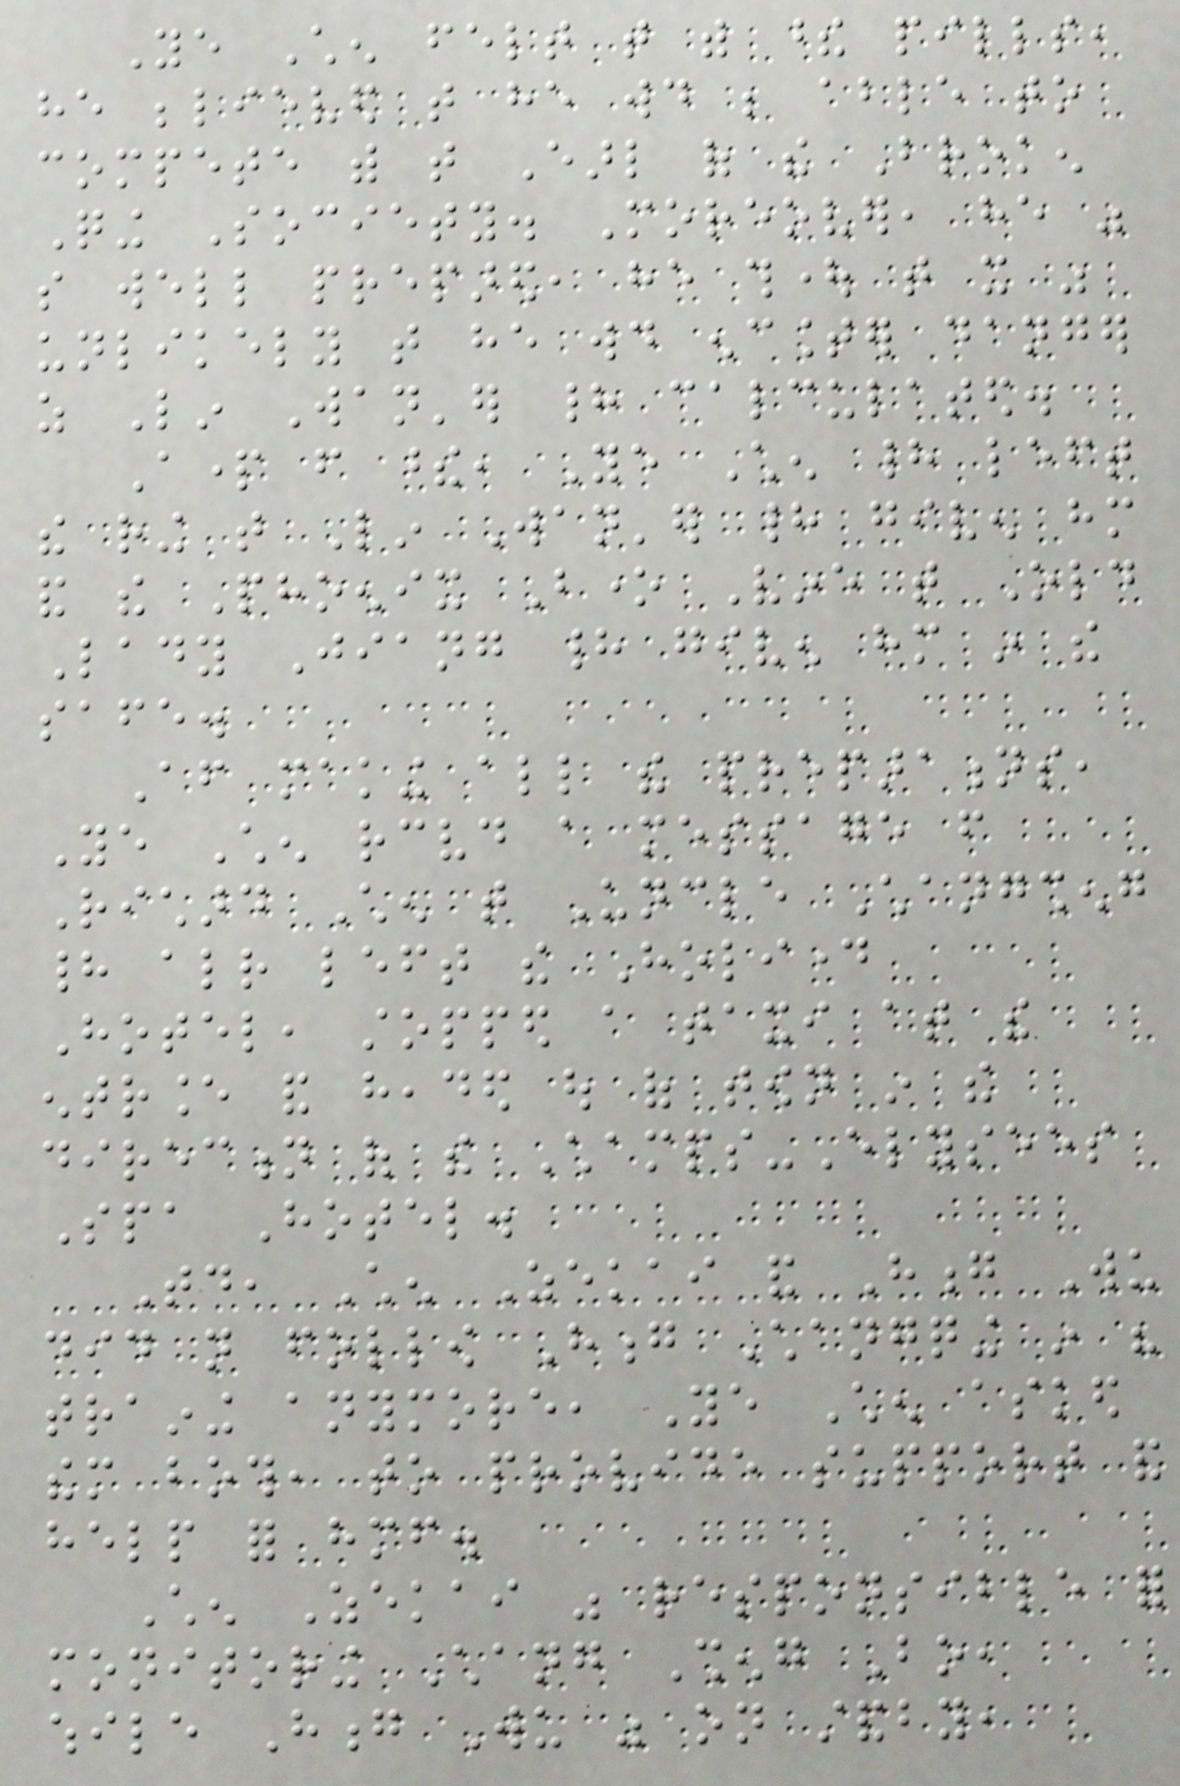Ye Chen felt that with these pills,
he believed that he would be able to
compete with that Earl of the Broken
Qing Society. Moreover, he was
so well prepared, he thought that it was
unlikely that he would encounter danger
as Lin Wan'er had calculated.
Apart from these, Ye Chen had left
the ring that Lin Wan'er had given him
and the Phoenix Bone Vine that Old
Lady Jiang had given him in the
safe.
After making all the preparations,
Ye Chen received a message from
Richard Chen that Uncle Changsheng
had already left the Holiday
Hotel, stopped a taxi at the
entrance and headed out of town in the
direction of the Champs-Elysees
Spa Hotel.
Today, Chen Zekai and Hong Wu
did not follow Hong Changqing in his
training anymore, Ye Chen asked
them both, to provide support and
help for himself.
Chen Zekai was responsible for
monitoring Chang Sheng Bo,
while Hong Wu was on standby,
